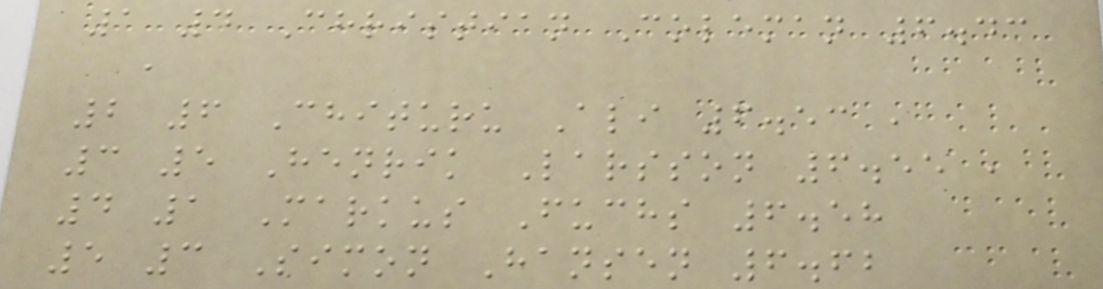1 4 Christian Coleman 6.43
,
2 6 Chituru Ali 6.53 ,
3 5 Henrik Larsson 6.55 ,
4 1 Markus Fuchs 6.58
5 3 Simon Hansen 6.62
